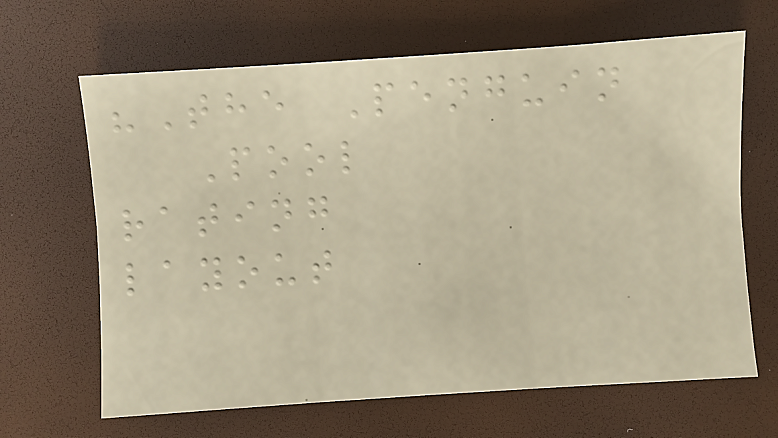"The Penguin
Pool
rating
layout
